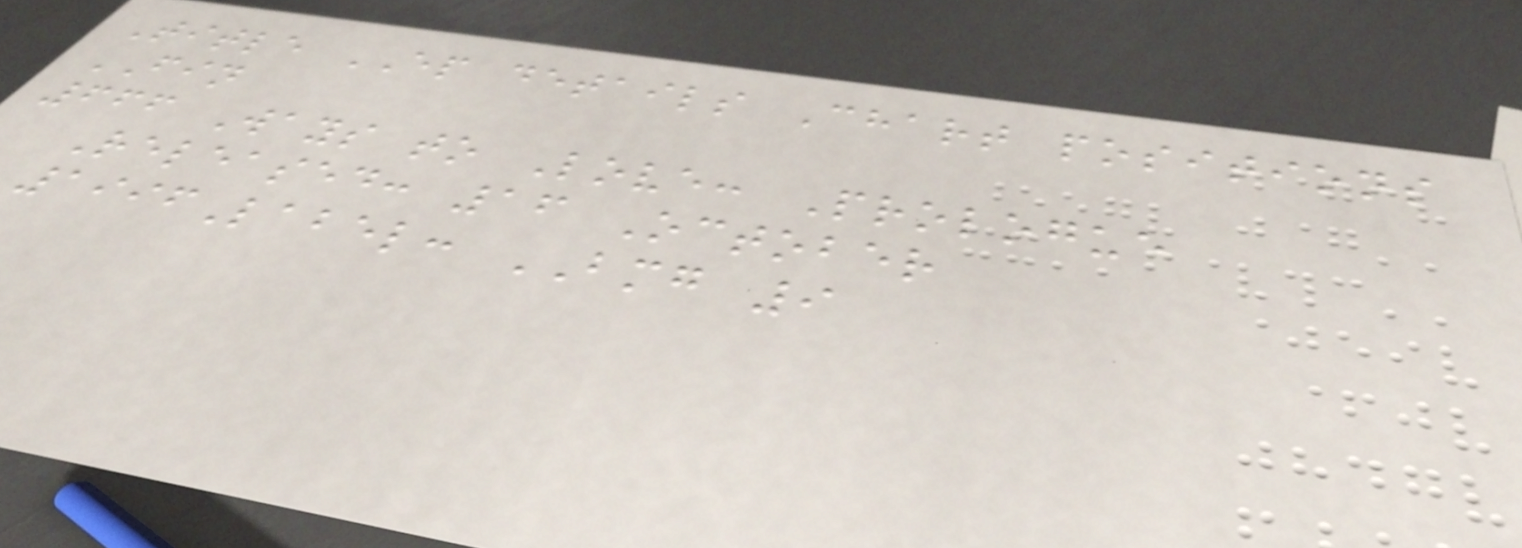Title EP details Chart positions
FIN
666 Ways to Love: Prologue
Released: 16 October
1996Label: BMG 9
